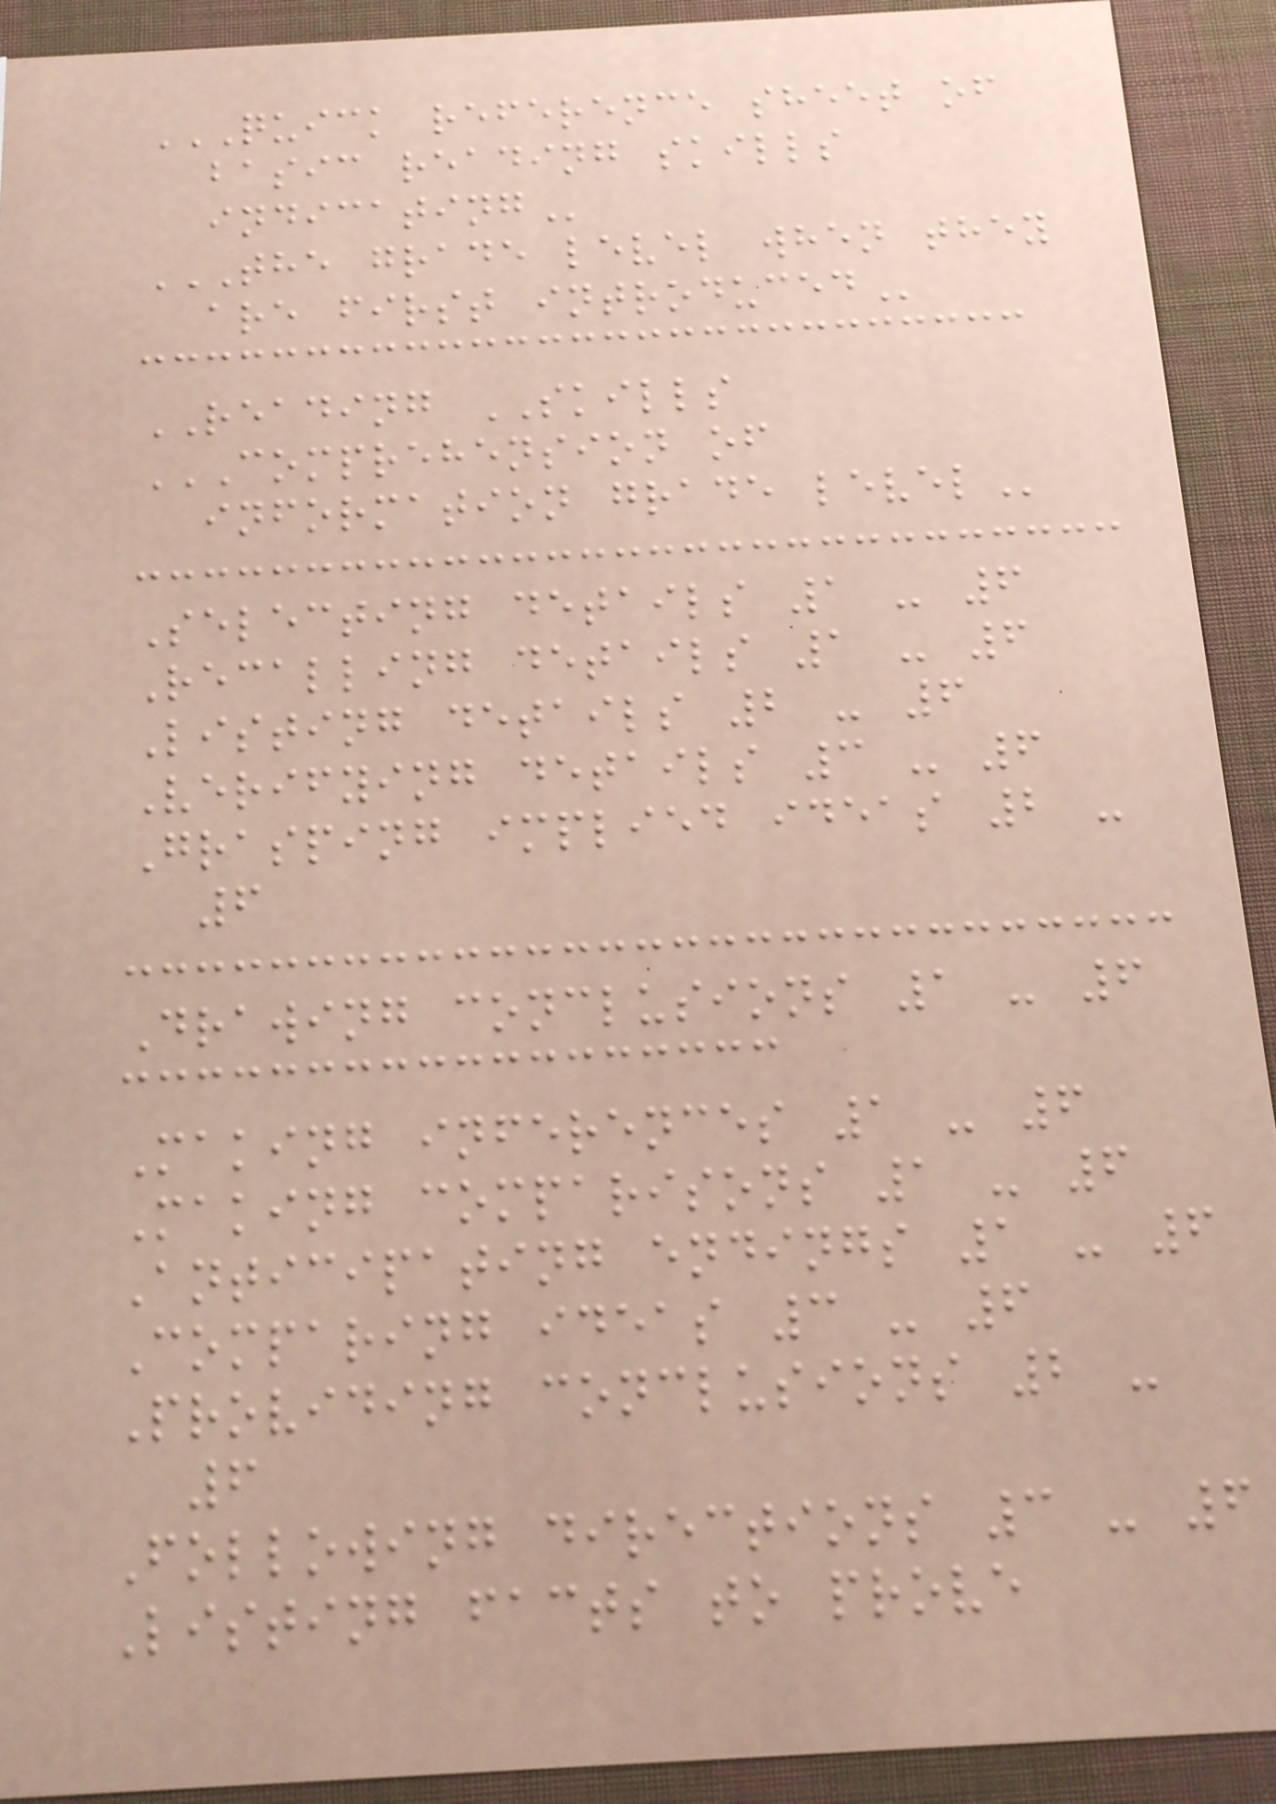QUICK REFERENCE SHEET OF
BASIC READING SKILLS
INDICATING
THE GRADE LEVEL WHEN THEY
ARE FIRST INTRODUCED
READING SKILLS
COMPREHENSION OF
INFORMATION GRADE LEVEL
Selecting details 1 - 6
Recalling details 1 - 6
Listing details 2 - 6
Verifying details 3 - 6
Grasping implied ideas 2 -
6
Drawing conclusions 1 - 6
Making inferences 1 - 6
Making comparisons 1 - 6
Anticipating endings 1 - 6
Comparing ideas 3 - 6
Providing conclusions 2 -
6
Following directions 3 - 6
Listing facts to prove
